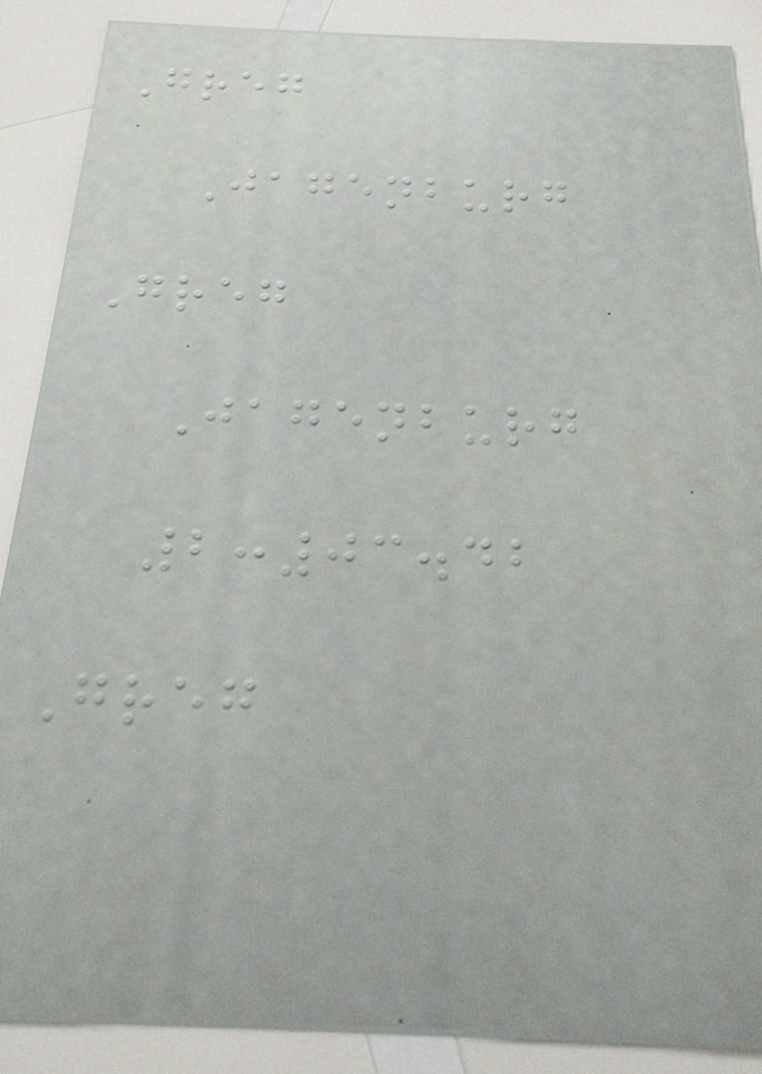Greg
Jagenburg
Greg
Jagenburg
2:03.42
Greg
